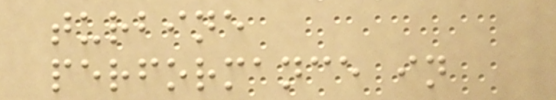turbine
performance in
